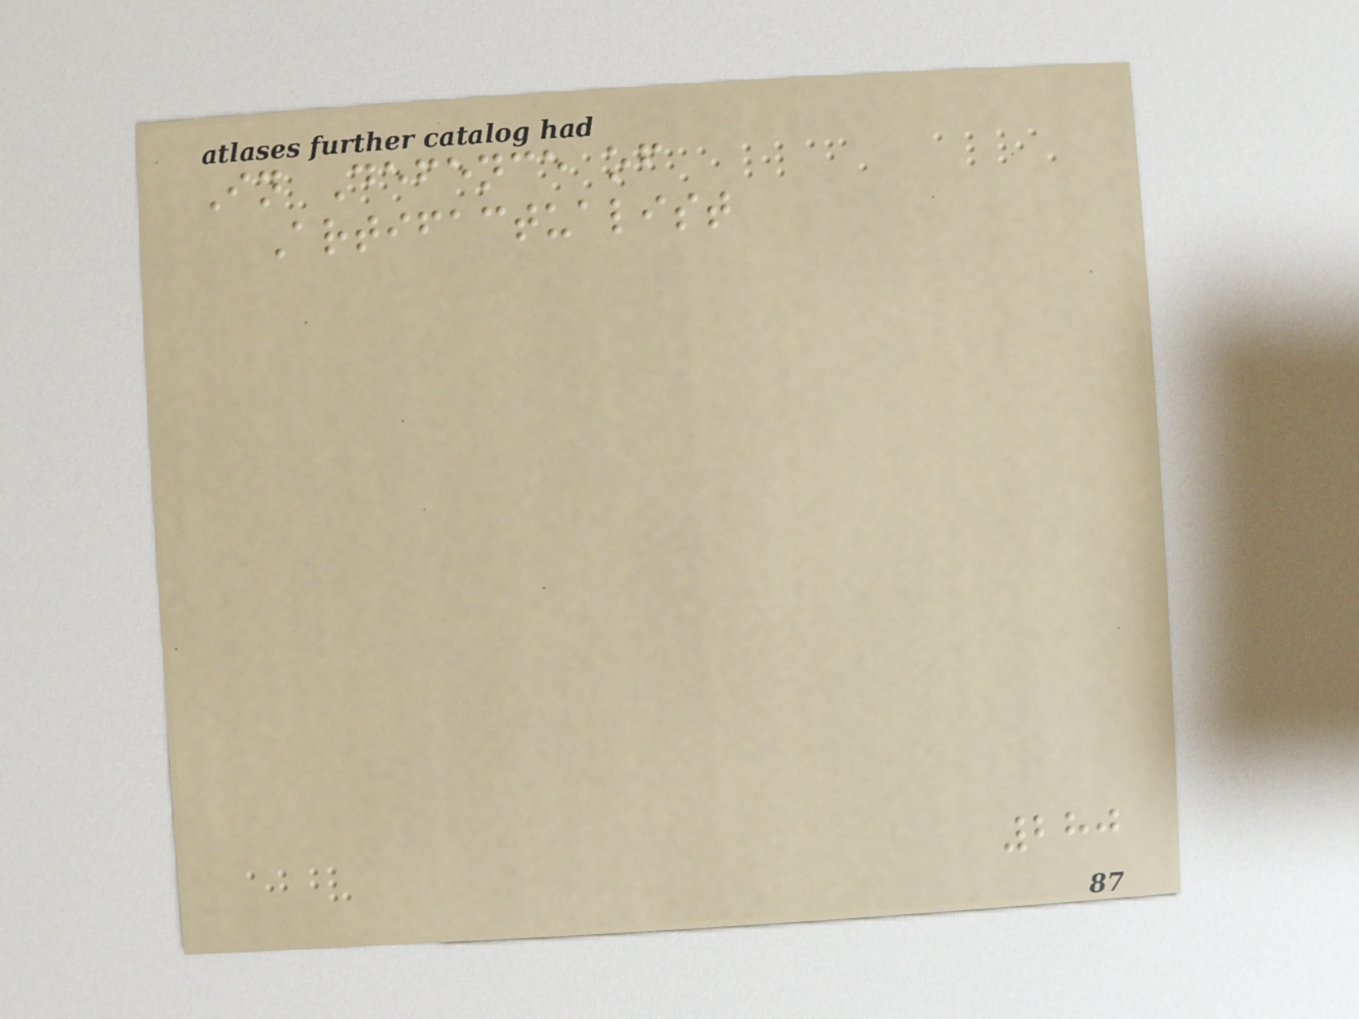In Defence of
Artifactualist
280
